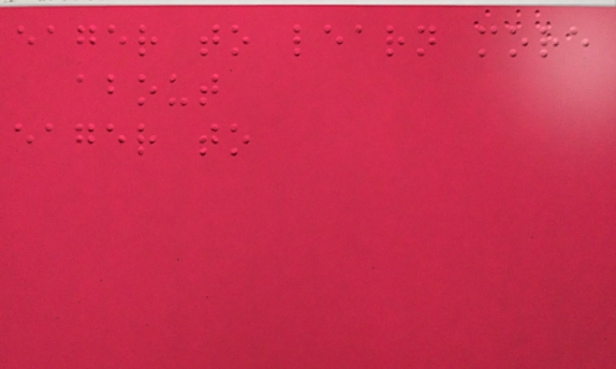eager to learn more
about
eager to
